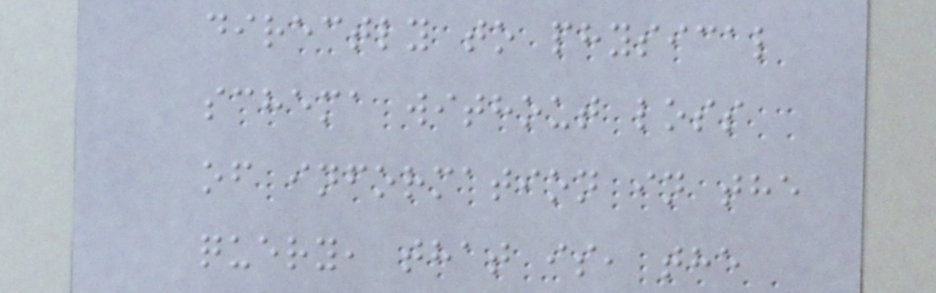directly to physical
schema without loss
of information in the
query, that is, the
